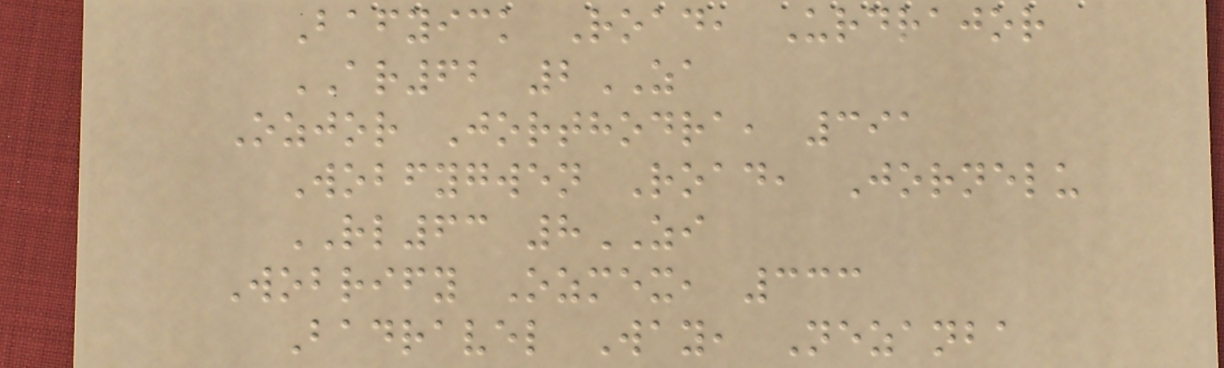Bafyick Road, Urdrajor
AR62 2ZA
Ozjor Jorthodra, 391
Wobfygwen Road, Jornelu
RL63 8ZI
Wobrify Ozmex, 333
Badravel Way, Nezanba
